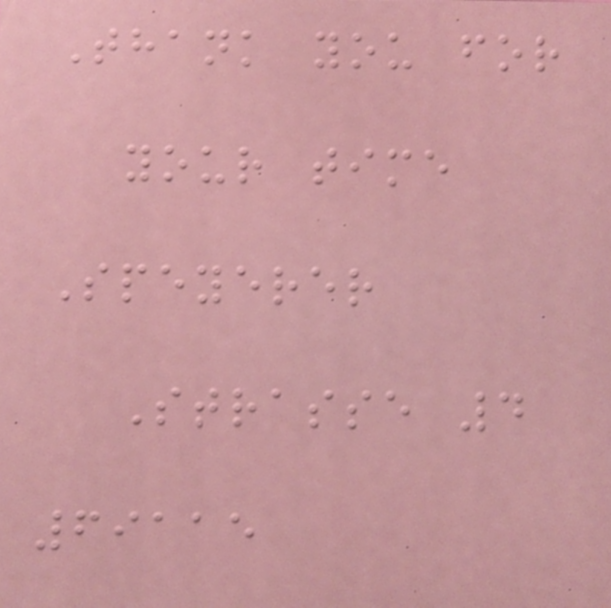Thank you for
your time
Speyerer
Strasse 4
69115
